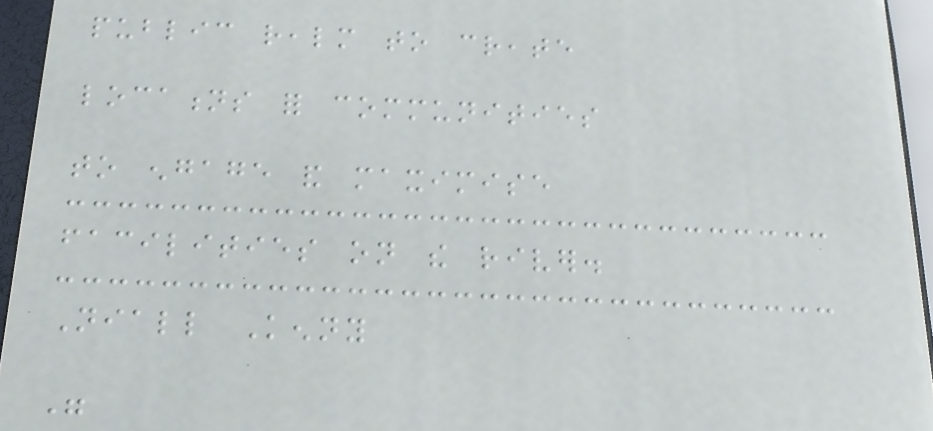public realm to create
locations for communities
to engage and maximise
facilities on the river.
Niall Kenny
"
